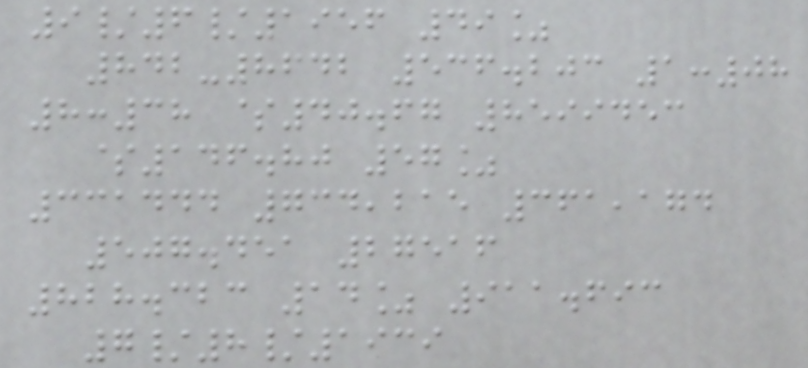9/6/1956 49%
842-8642 536.203 1:08
8:38 $40.67 8599453
$146.80 57%
331444 734,215 361,174
507.451 27516
828.323 14% 911.693
7/8/1939
